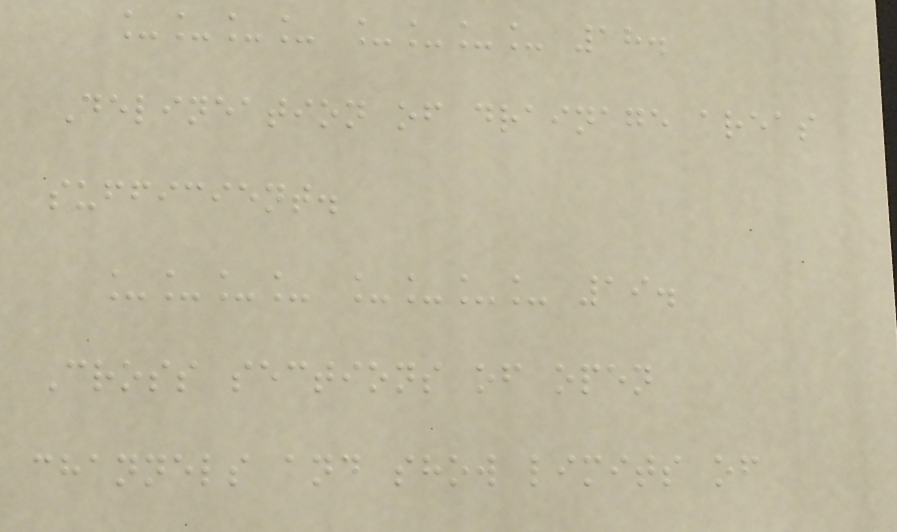____ ____ 18.
Delineation of drainage areas
sufficient.
____ ____ 19.
Cross sections of open
channels and show limits of
